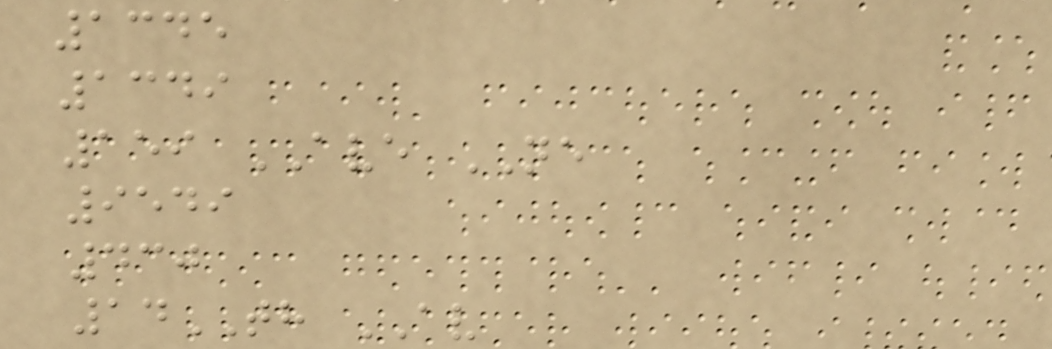1345
1349
159 AVE NE
9549
430
14TH AV
